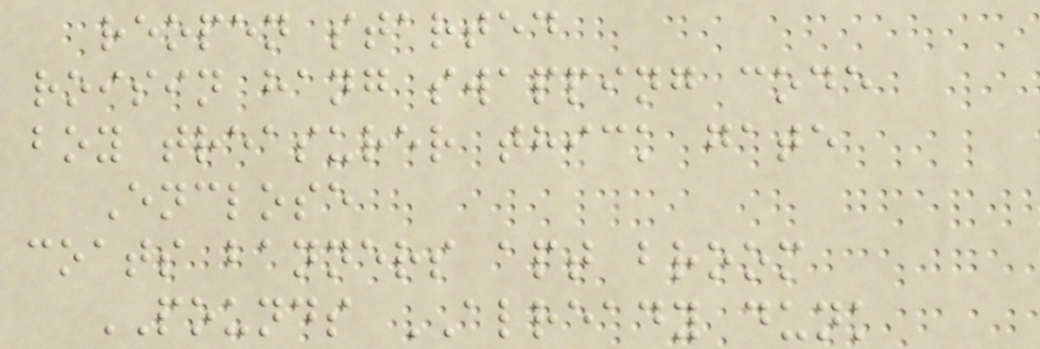reopen started
roisin hang swapping code
boy treasurer thick gate
Enclose
coats banners apt broom
POUNDS ALREADY dunk
